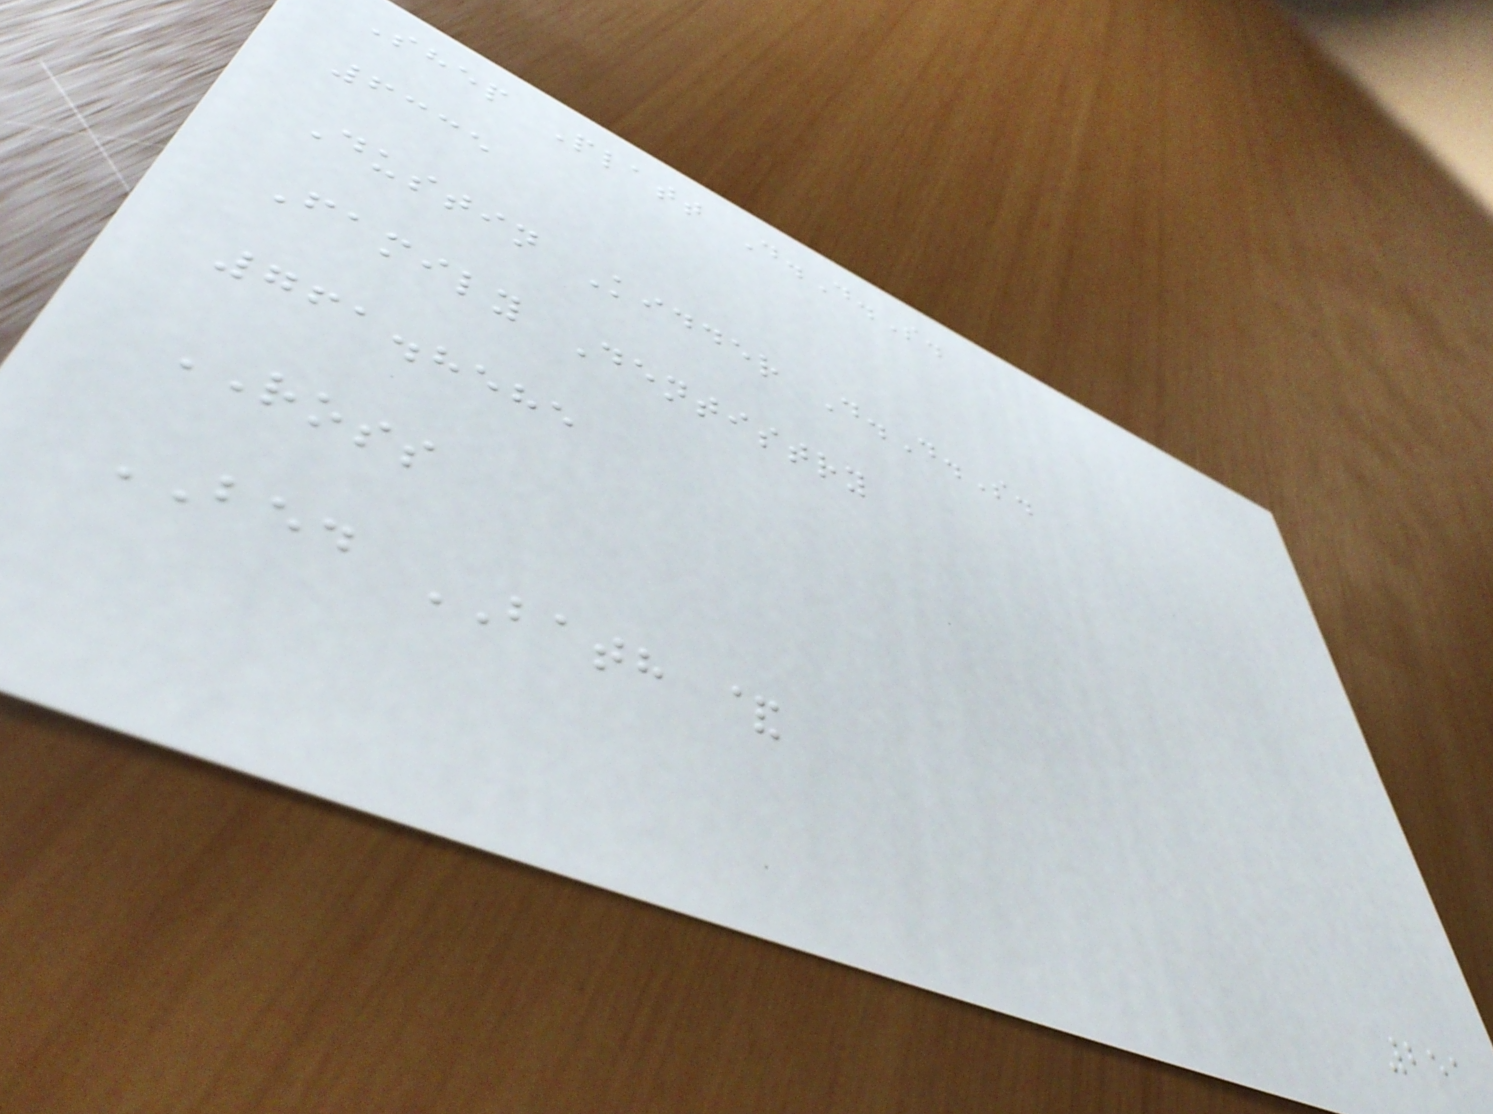Shep Platt D.D.S.
6335
Dustin Kidder D.D.S.
Family Dentistry
761.8585
ROSS
BED BATH &
251
